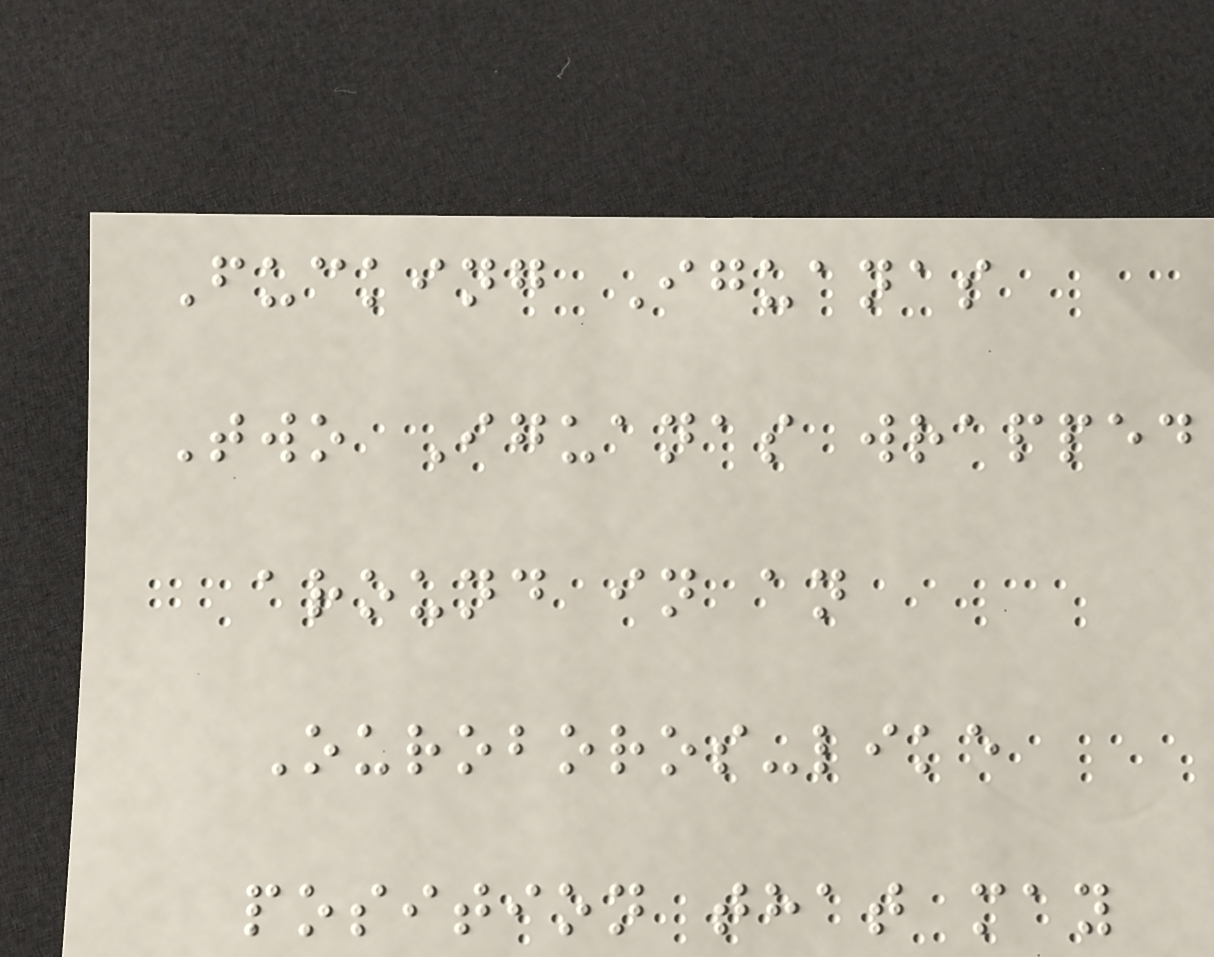Fucking Iguanas
Two Iguanas wrapped
around in an
Ouroboros-like
position that may
